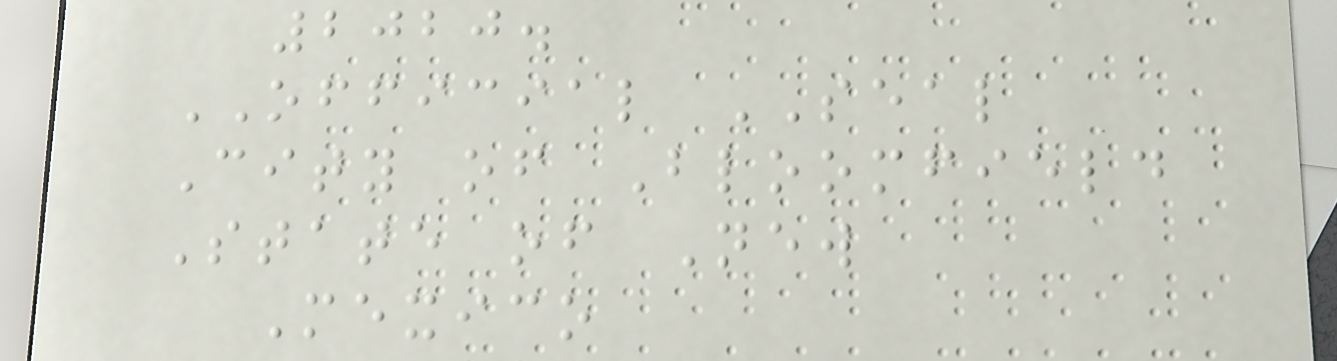2020.
OFFICIAL SEAL
City of Bloomfield
State of New
Mexico
